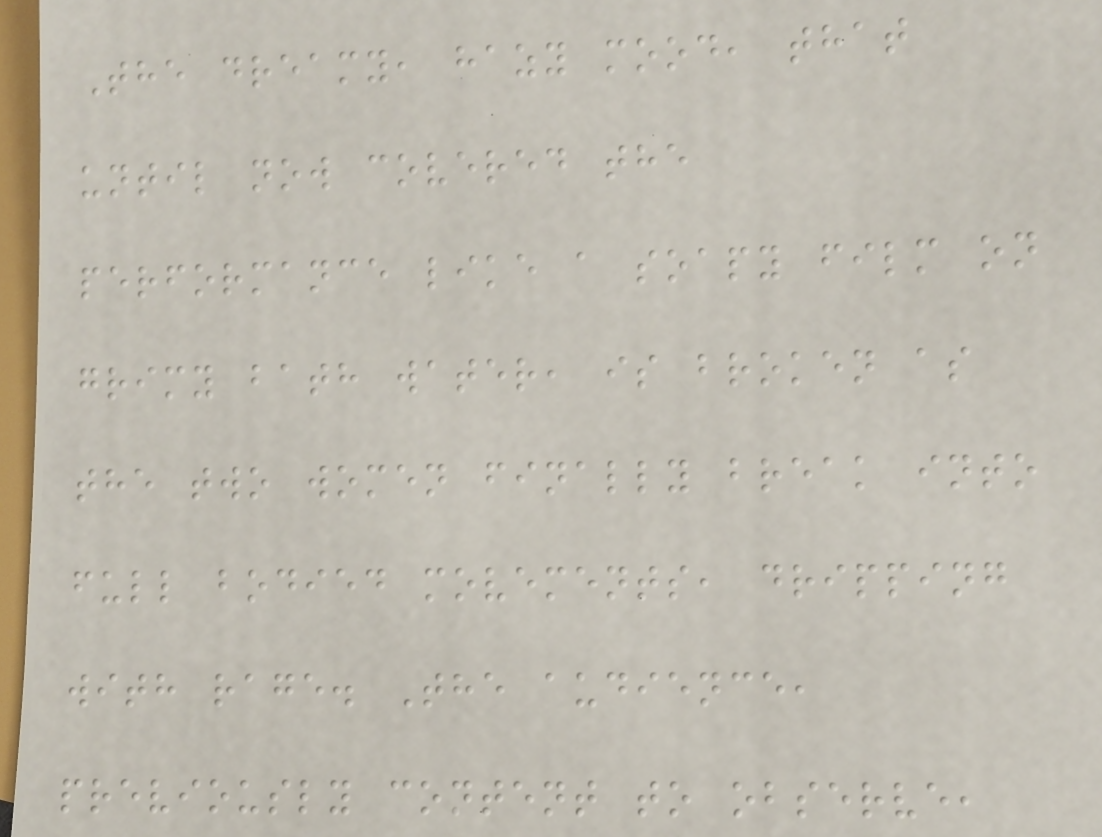The dreamy, hazy mood, that
until now covered the
performance like a soapy film on
grimy bath water, is broken as
the two women finally break into
full bodied movements, dripping
with rage. The audience,
previously content to observe,
